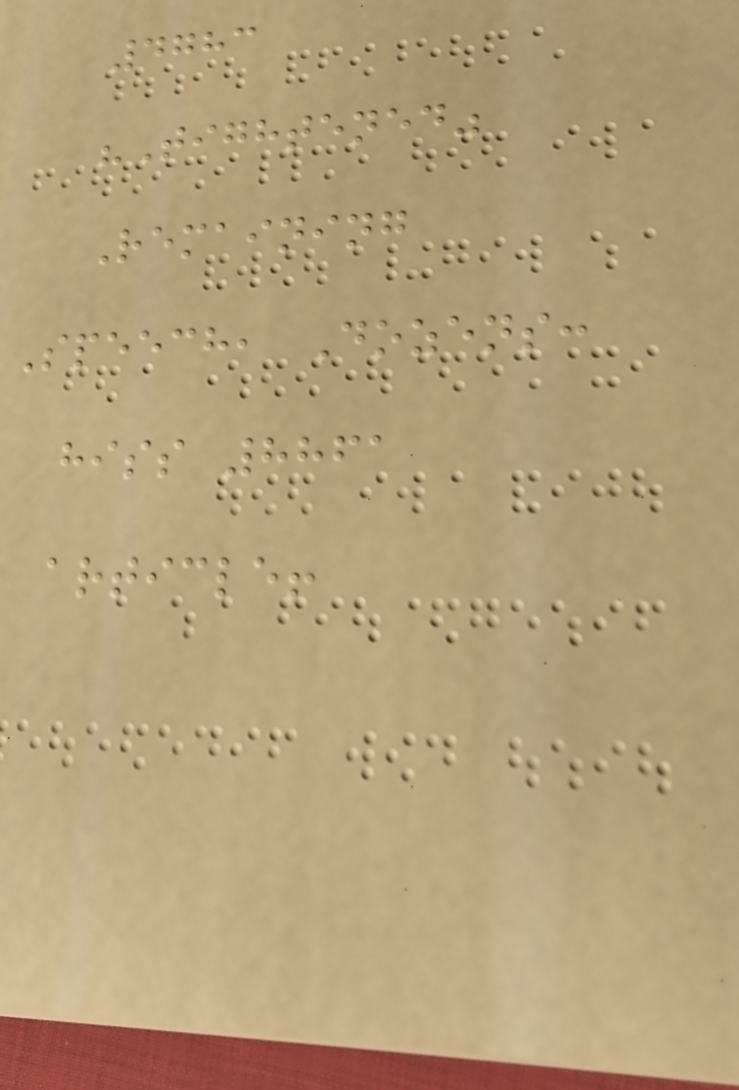4783
"Tightened"
Remaining
Speech, Dozens:
hiss 8861
article!
